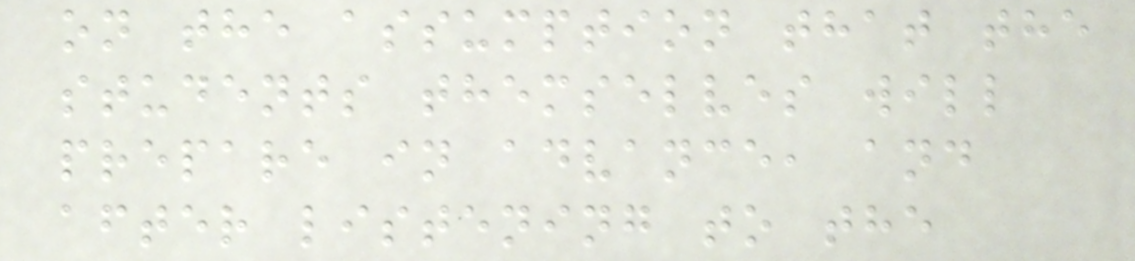on the assumption that the
students themselves will
prepare in advance, and
after listening to the
